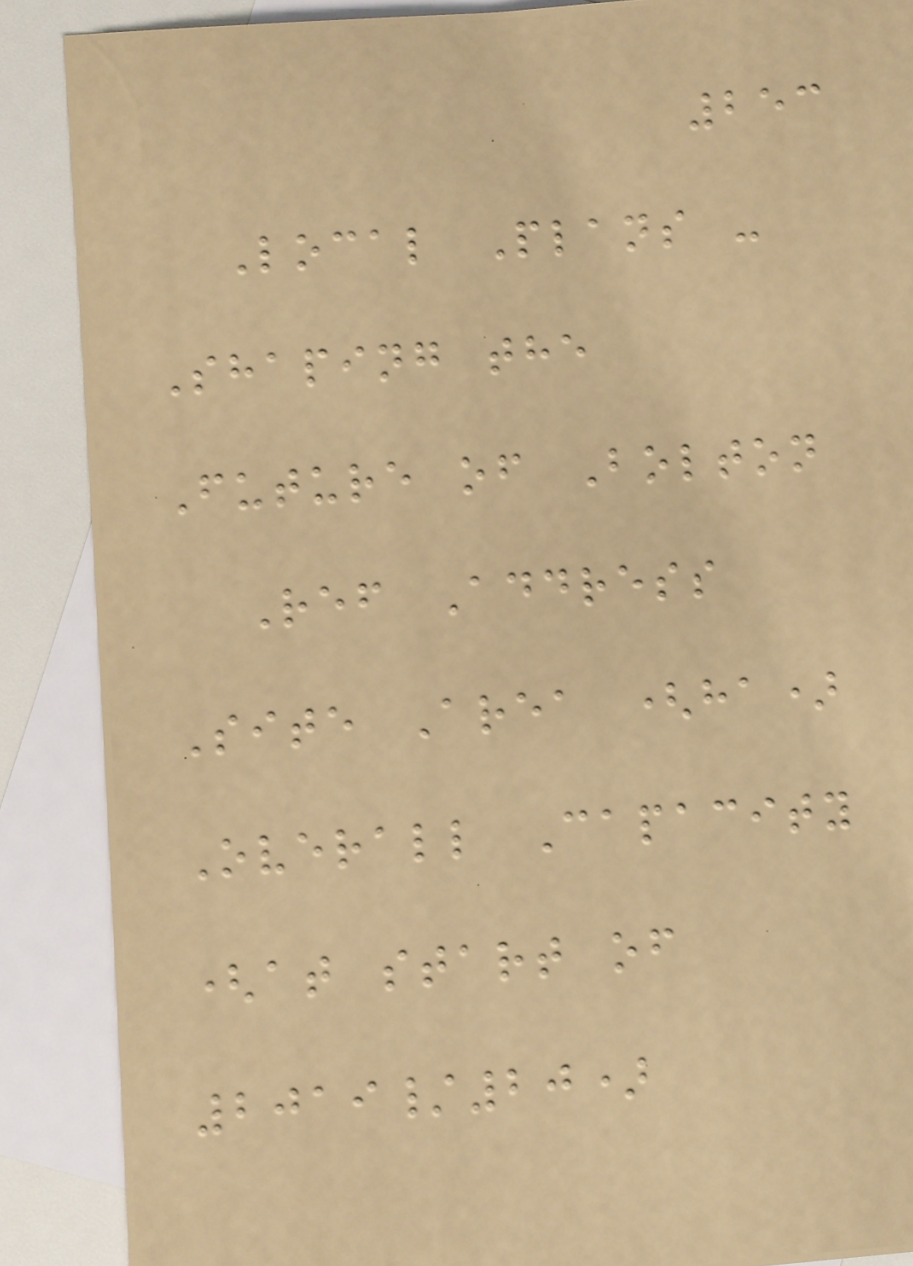253
Local Plans -
Shaping the
Future of Bolton
Ref Address
Site Area (ha)
Overall Capacity
(at start of
2019/20)
